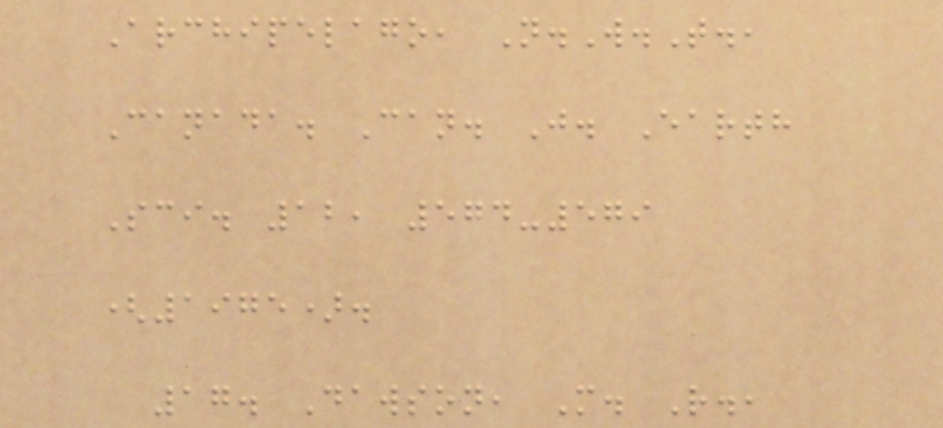Archipelago, N.W.T.,
Canada. Can. J. Earth
Sci. 12, 574-579
(1975).
17. Dawson, M. R.,
